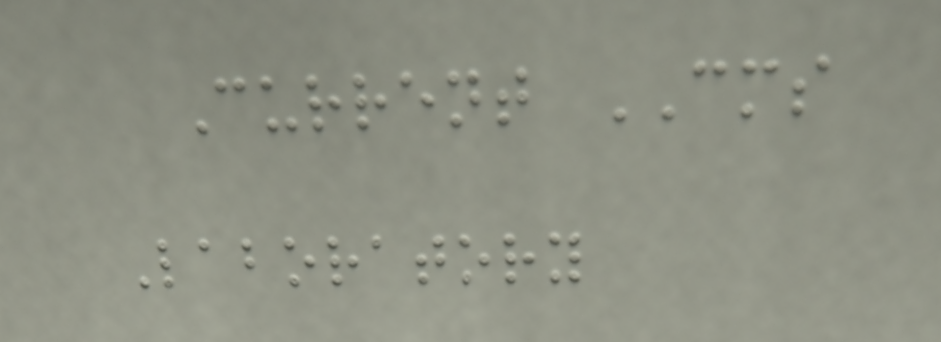Current CMS
Laboratory
